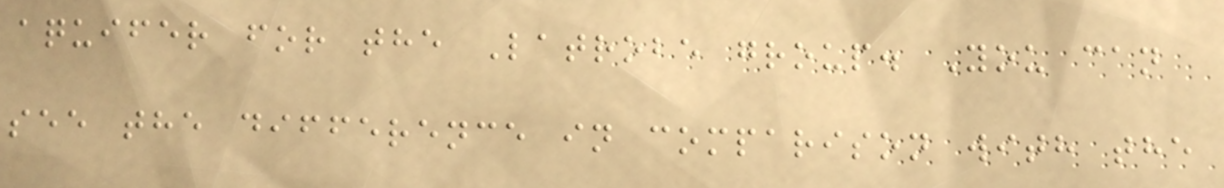aquifer for the Latrobe group. You can
see the difference in comparison with the
